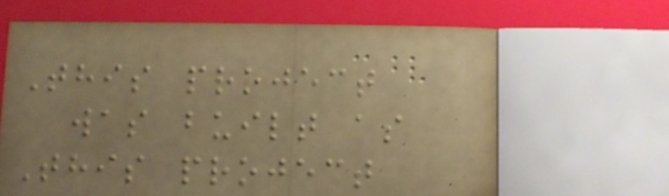This project
was built as
This project
